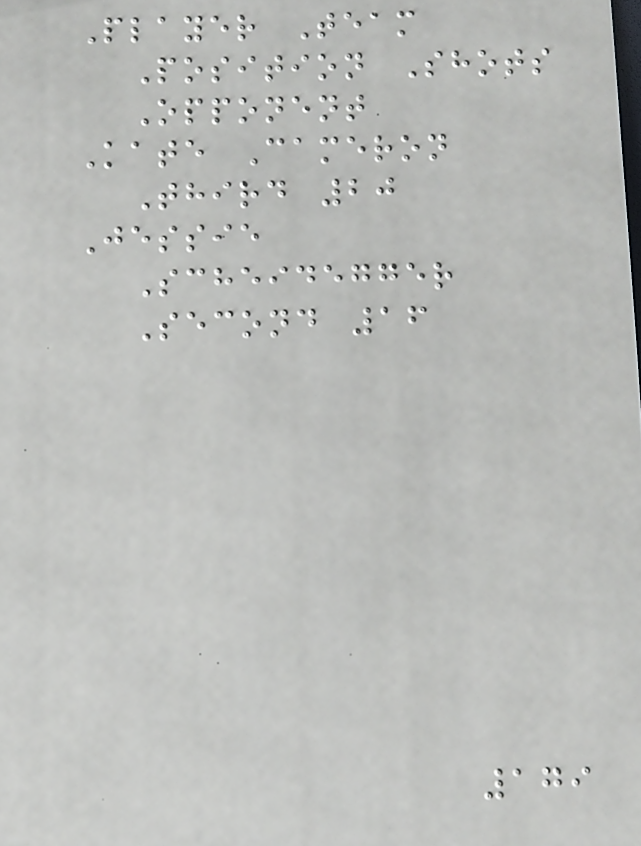Player Team
Position Shots
Opponent
Kate Cameron
Third 20
Jessie
Scheidegger
Second 16
179
